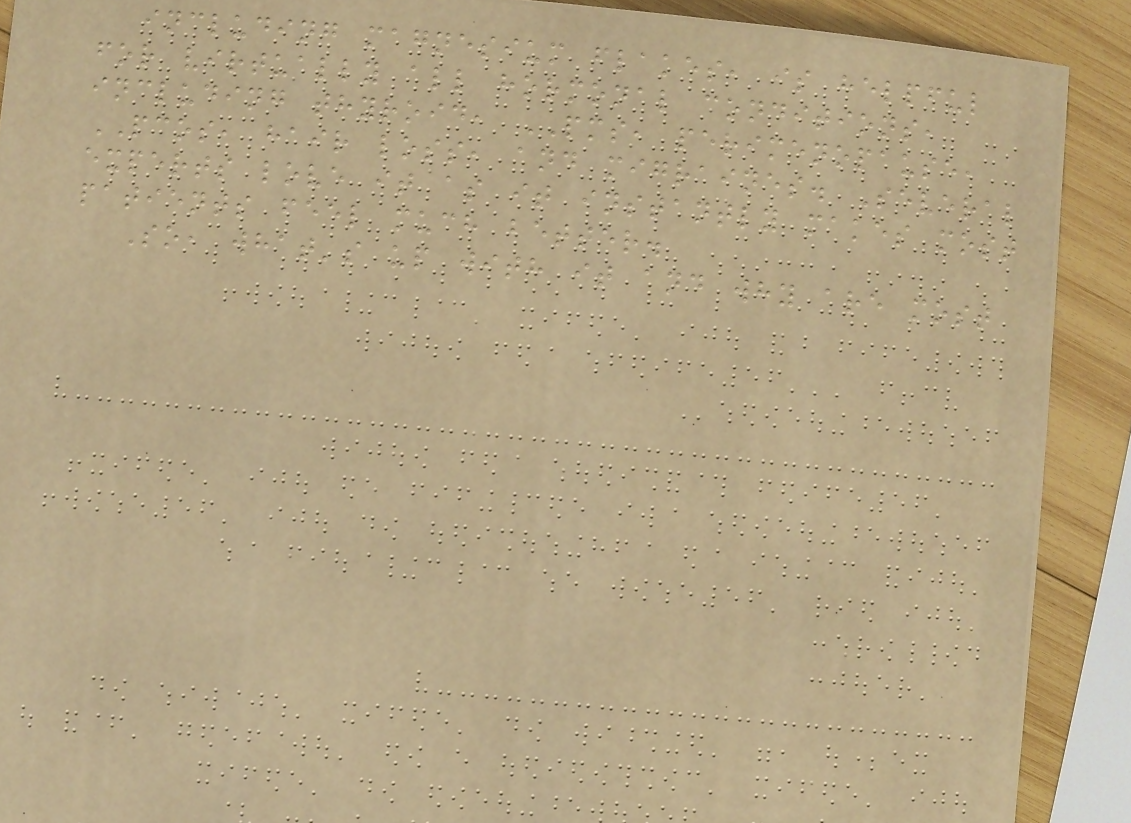including magnesium flakes, is helpful
for virtually all hormonal conditions,
including thyroid, PMS, perimenopause,
PCOS, hair loss, and migraines. Several
experts love it as it instantly makes most
patients feel much better.
So, what's up with it and why are most
